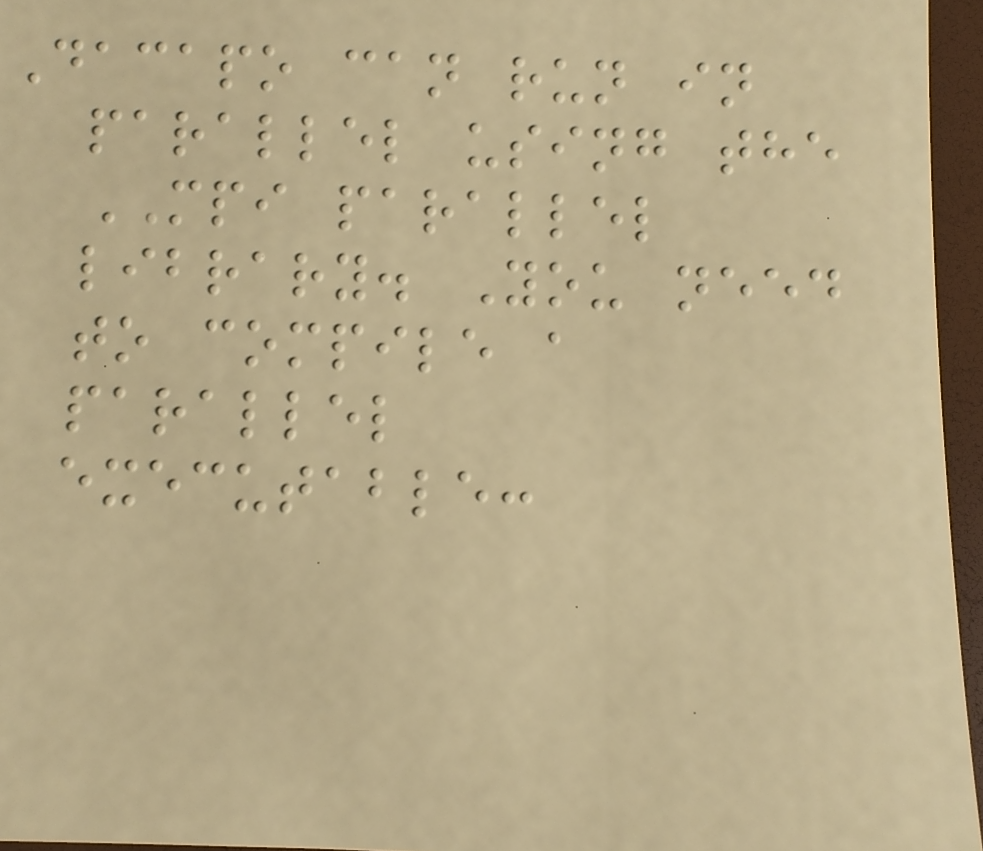Dacapo can run in
parallel using the
MPI parallel
library. You need
to compile a
parallel
executable:
